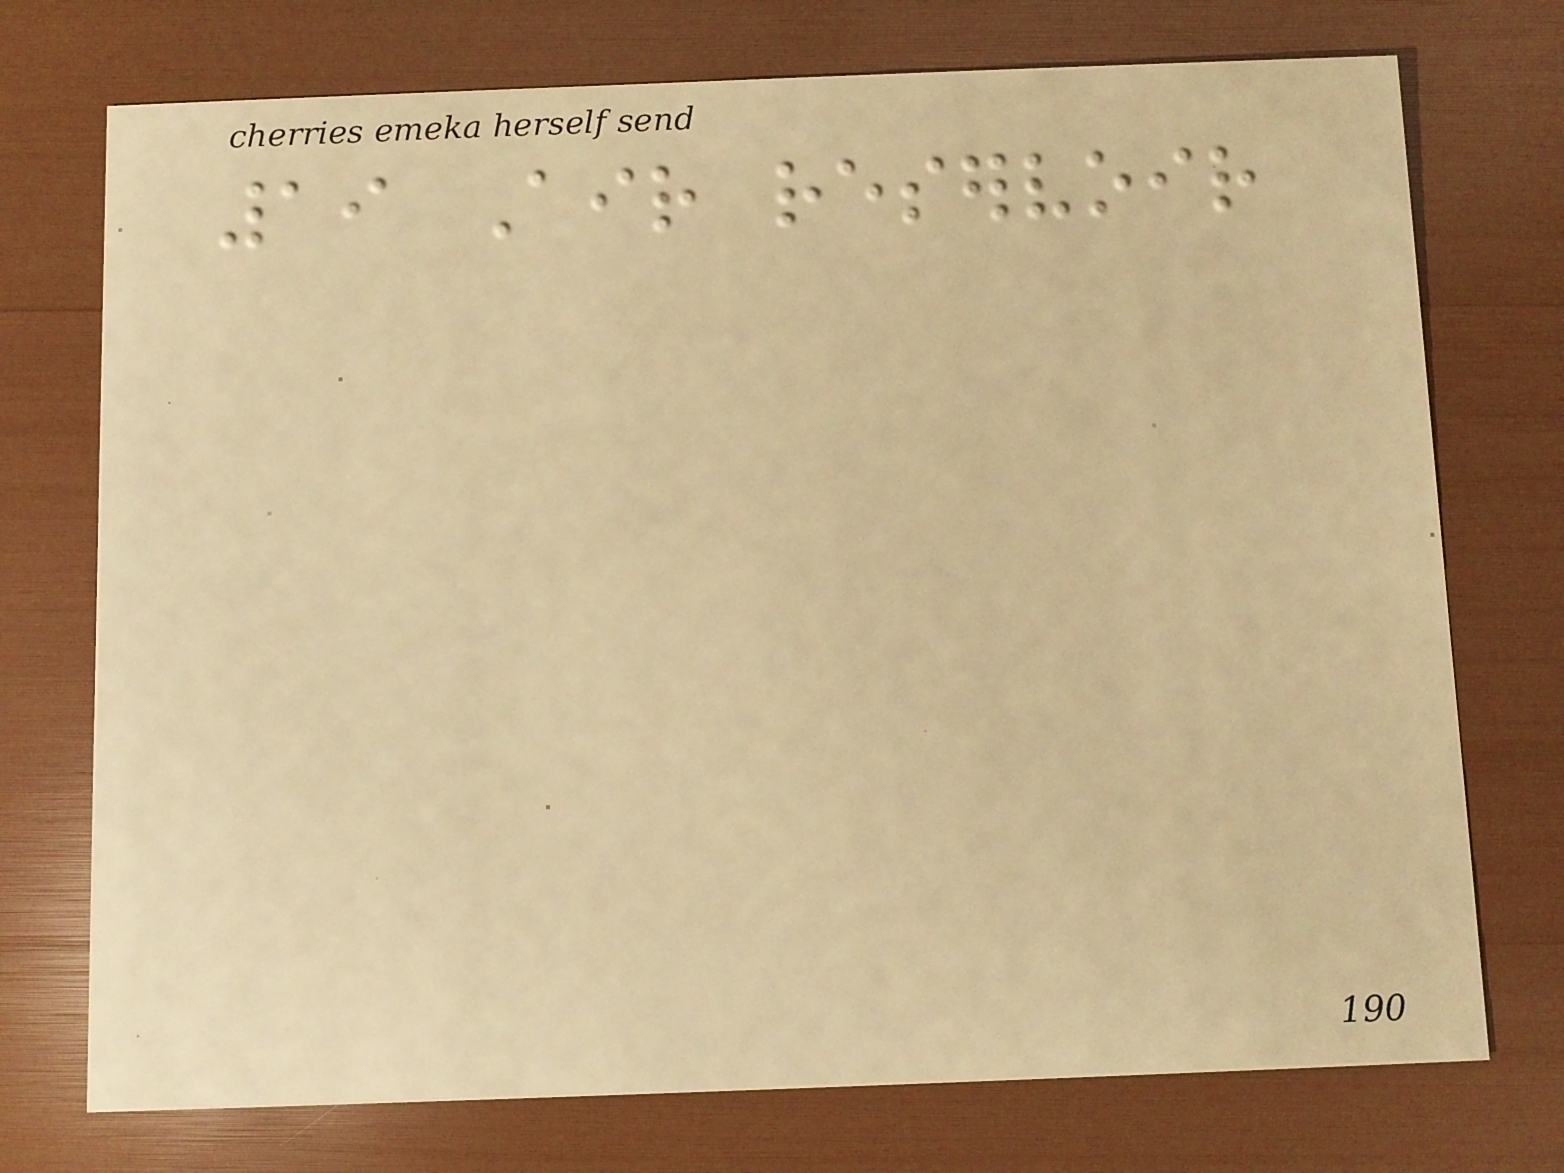19 Air reservoir
